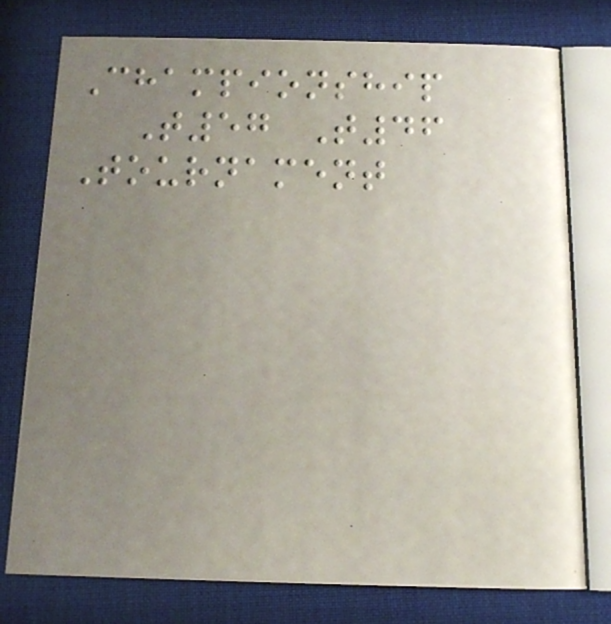Championship
T57 T46
Tournament
